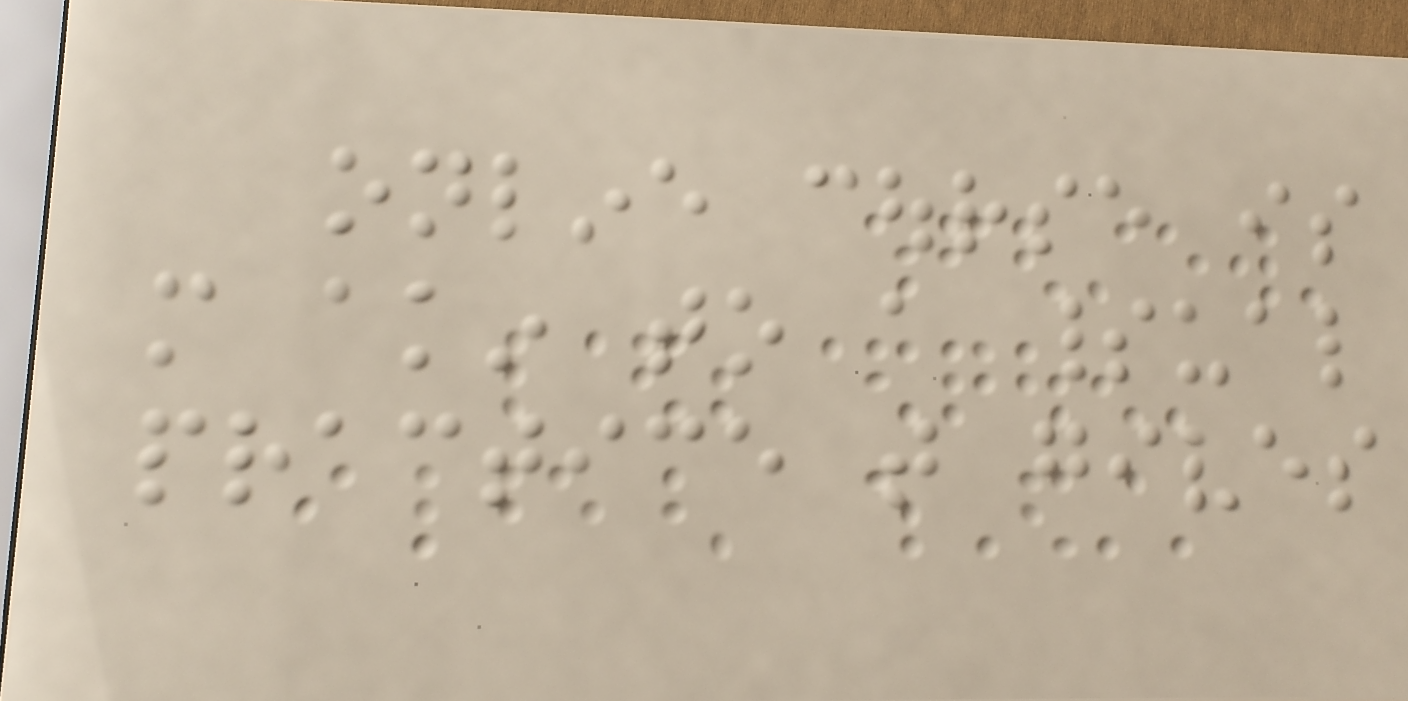online course is
more akin to a spiritual
practice that gives
